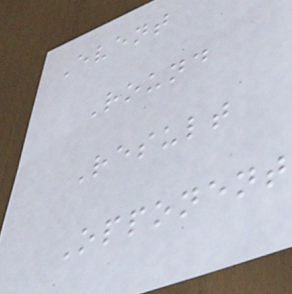Event
Round
Result
Opponent
